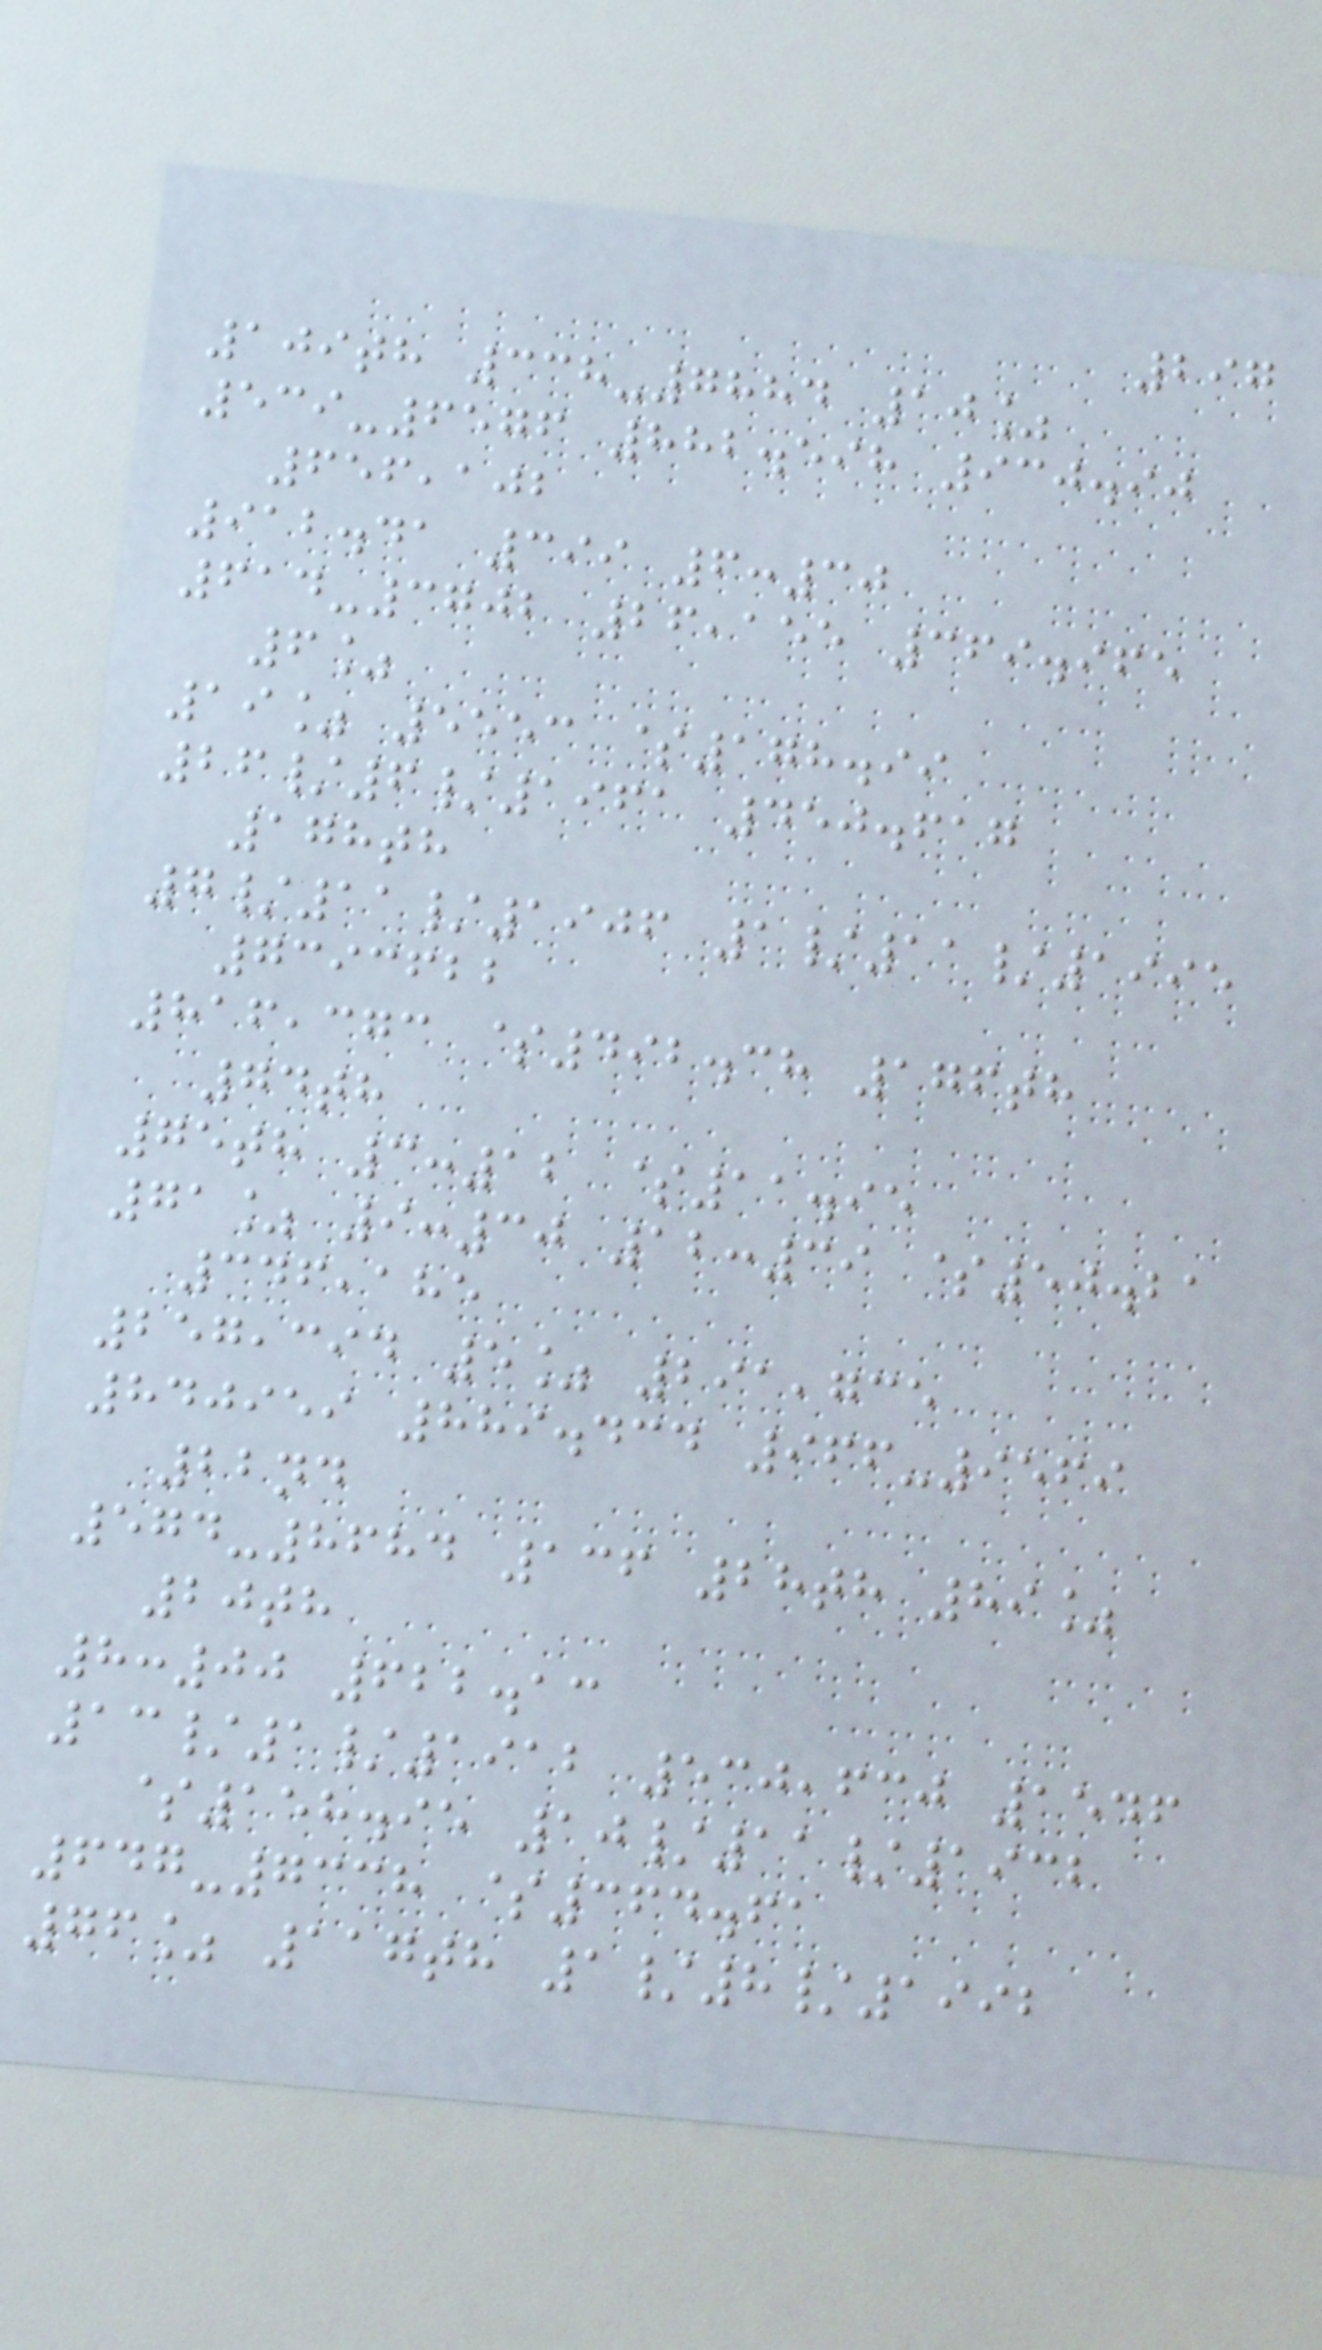297
109th 338-7884 10%
539-6576 882.598 930.90
656,102
912.41 399 6:30
614-3702 26,155 369.965
6%
19% 5553 $178.99
26/6/1961 450.617
178th
7/11/1906 1/11/1995
7393622
816,373 $492.38 176th
74th
75th 3:12 $11.95
71% 9:30 12:39 $50.21
346,185
257,394 5% 291,735
840959 889.434 966-9569
22nd
574-8684 136 28th 89%
20th
8:00 622.13
13/1/1912 530,630 1546
$158.95 10/11/1932
647-7338 $364.61
76% 117th 1/8/1992
